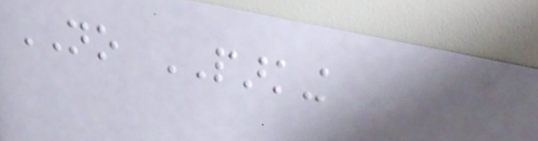NO PARKING
